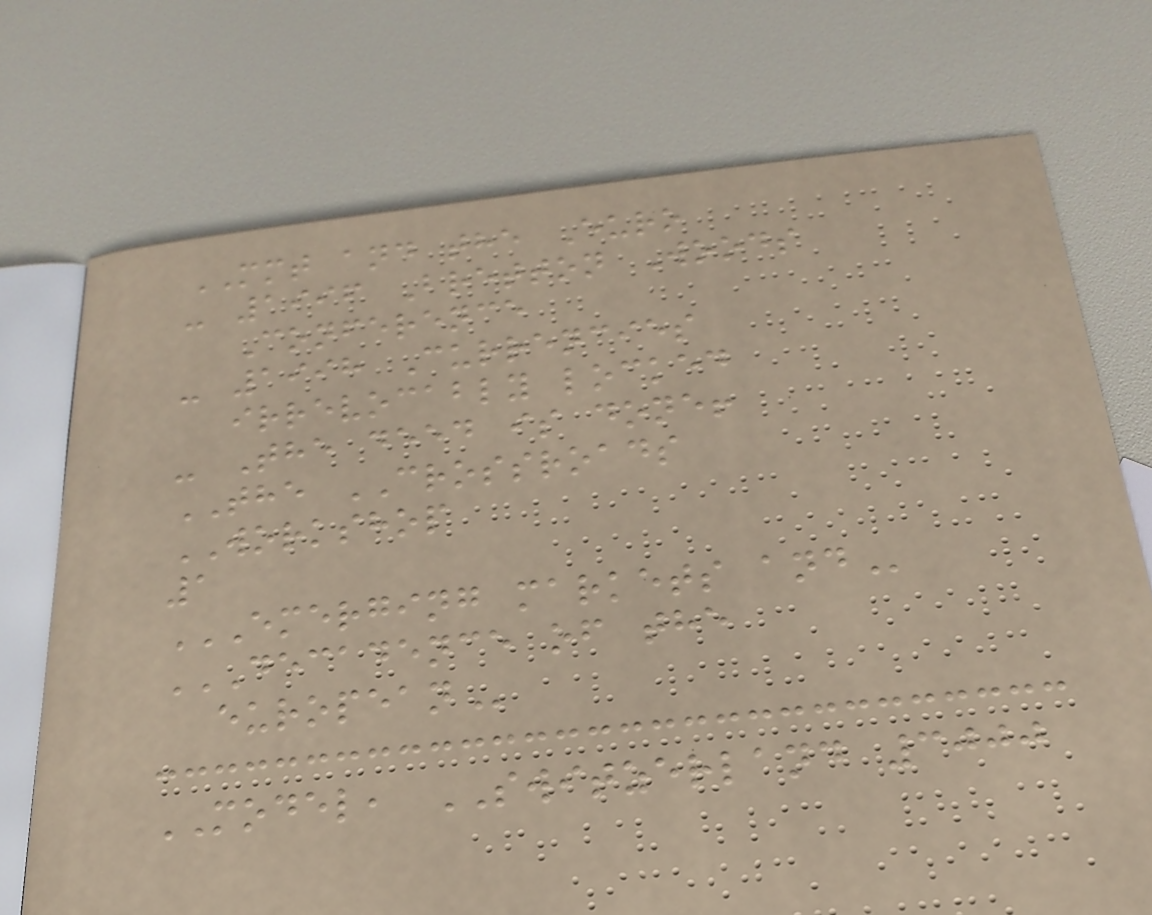MMT and the Euro
- 1996 Bretton Woods
Conference
- 1998 Currencies
irrevocably locked
- The deed is done!
THE CROSSROADS
WORKSHOP
1
EMERGING MARKETS AND
DECADENCE OF THE
EUROPEAN
MODEL, SWITZERLAND 3000
